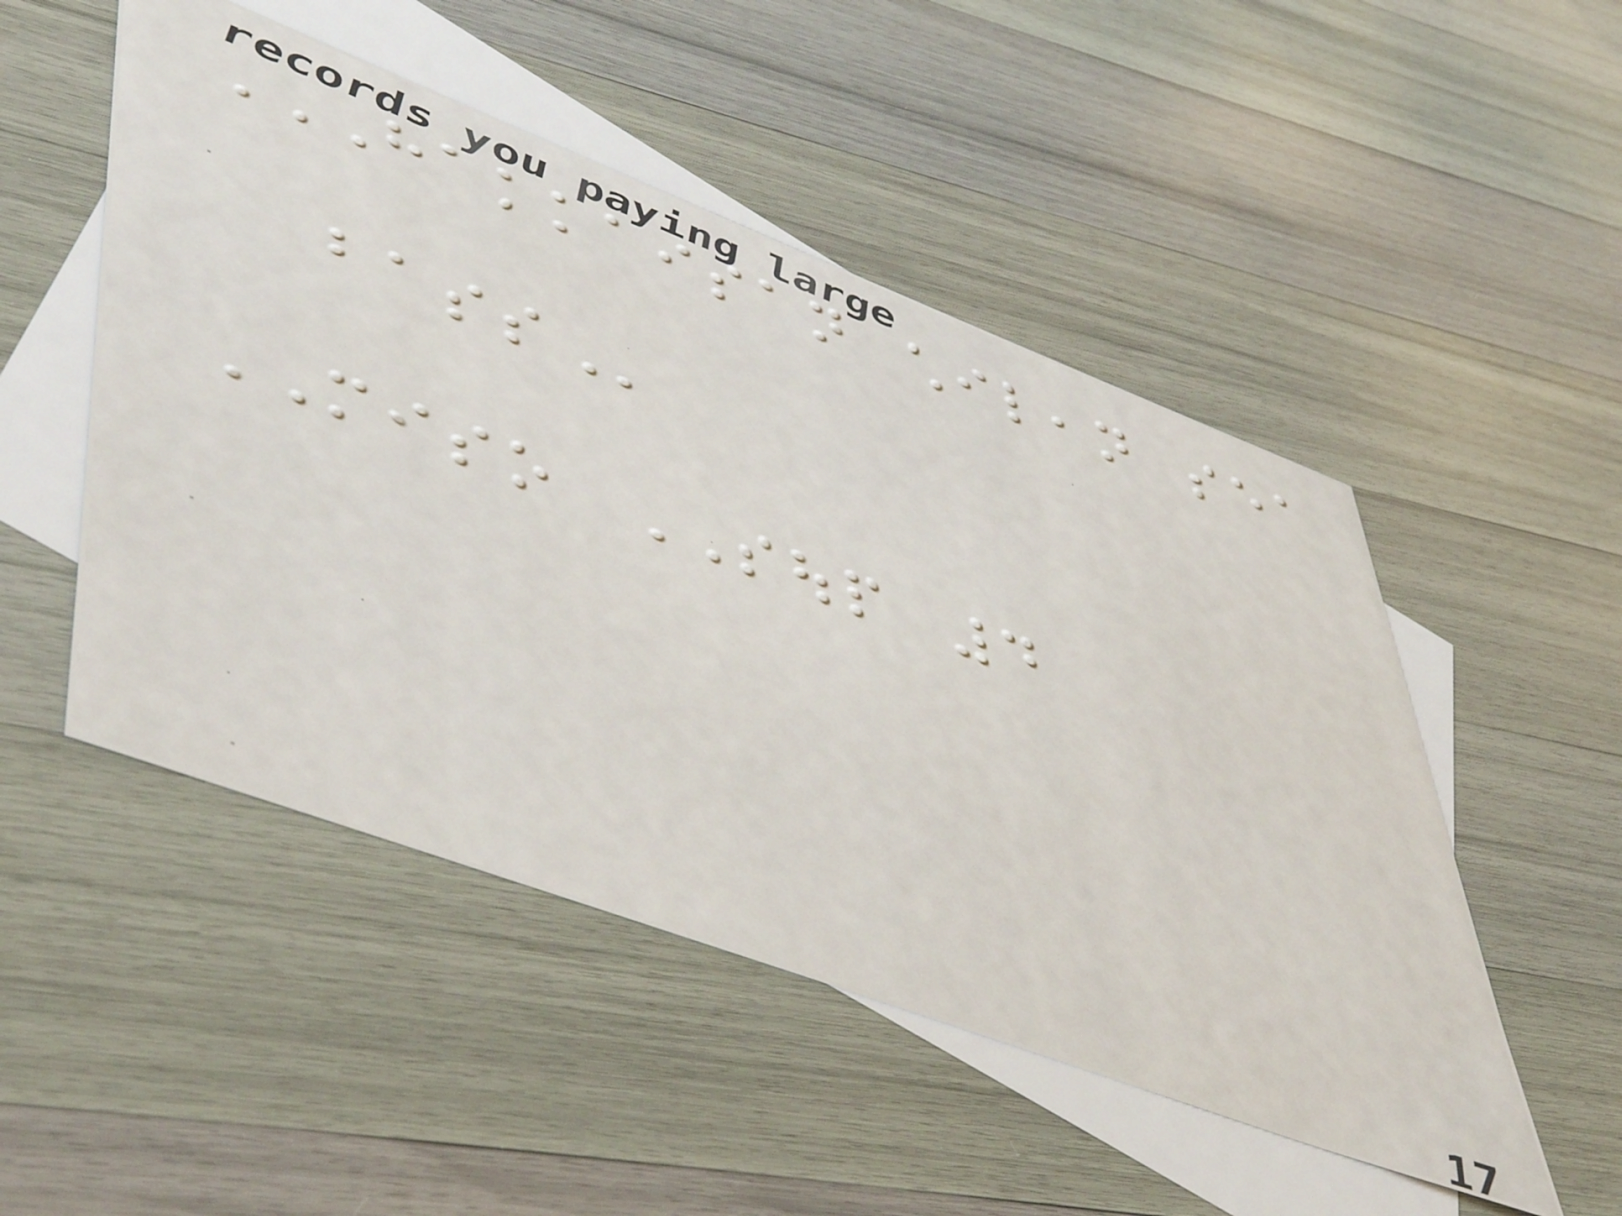HAKKAISAN CHILEAN SEA
BASS
MISO SOUP 4
